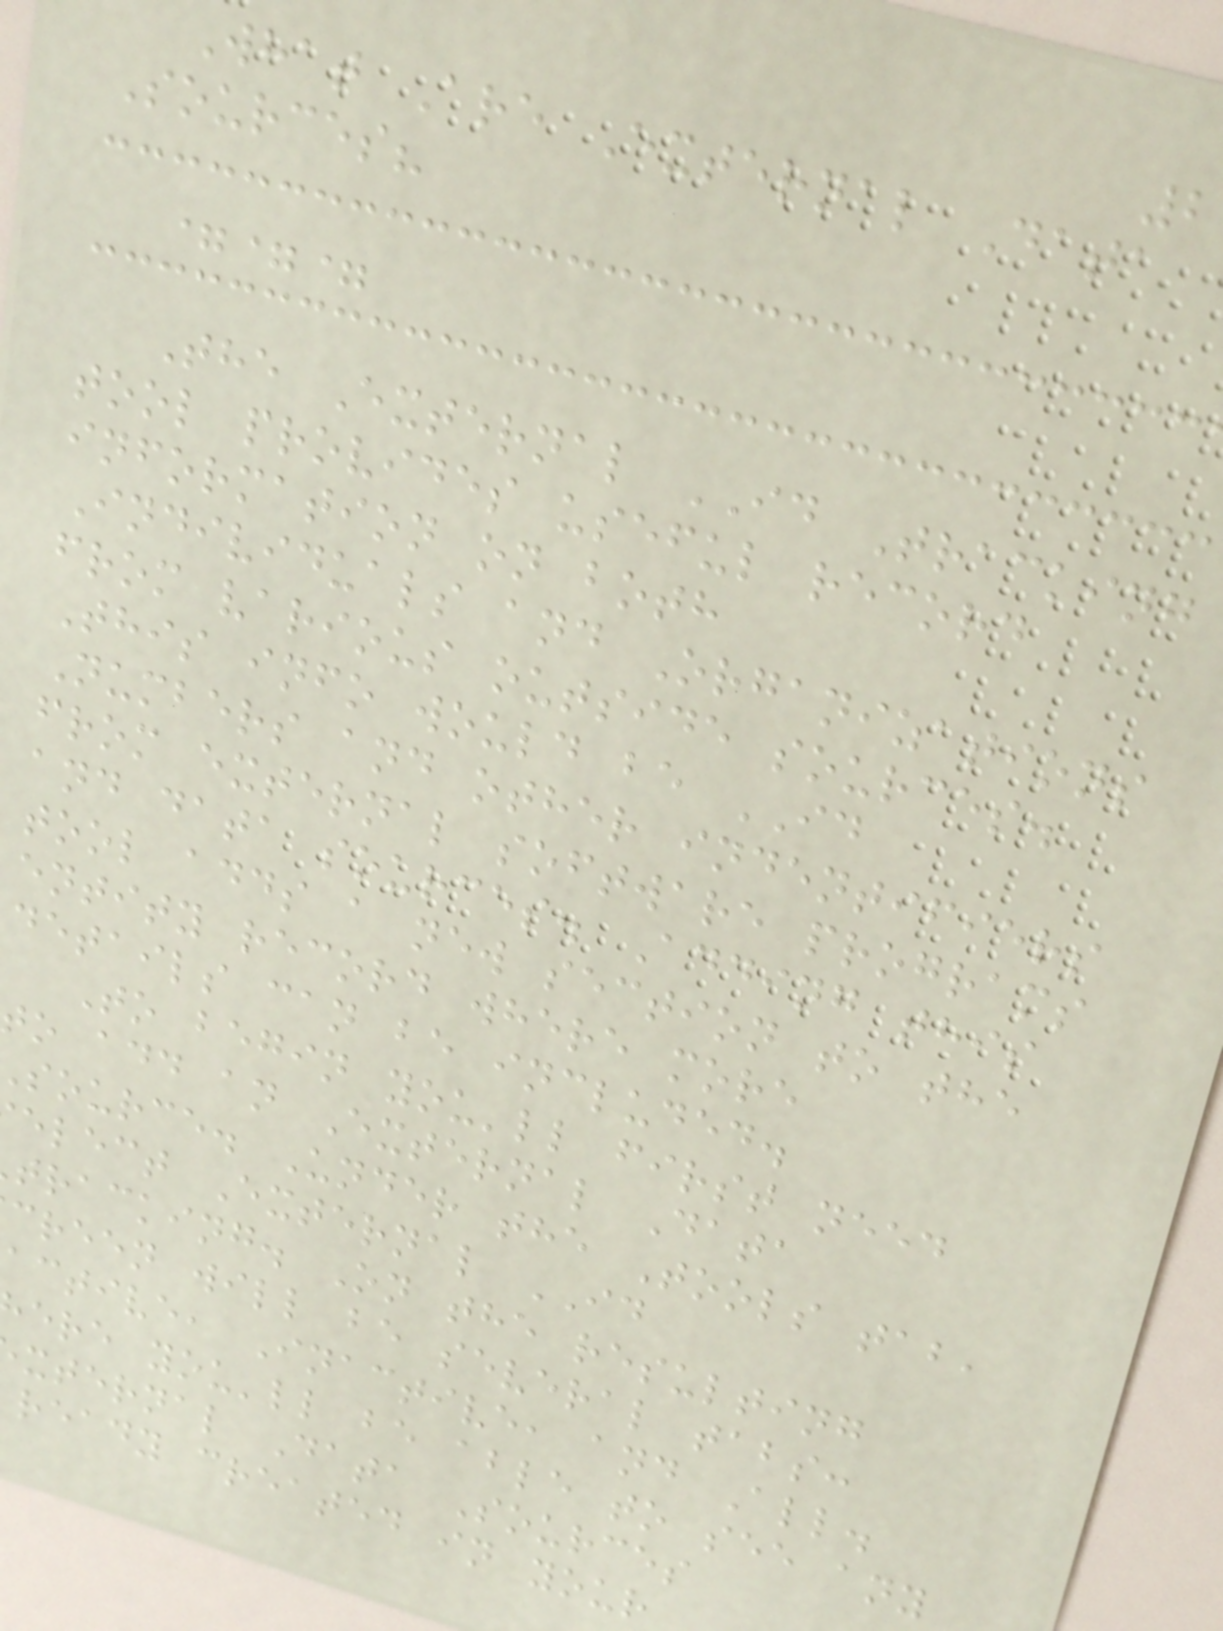What Are External Data
Sources?
===
The External ID Tracking
tool provides useful record
information on both
Individuals and Organizations
from various outside sources.
This info would be ID
Numbers and other indentifiers
from external software programs
and data sources. Adding this
tool adds a new section to the
entity record where more
details can be included.
To begin you'll first need
to add an External Data
source. Under the Tools tab,
elect External ID
tracking. On the resulting
creen will be several tabs:
active, Inactive, and All.
ere you'll be able to see any
xternal Data Sources
ready created in your
